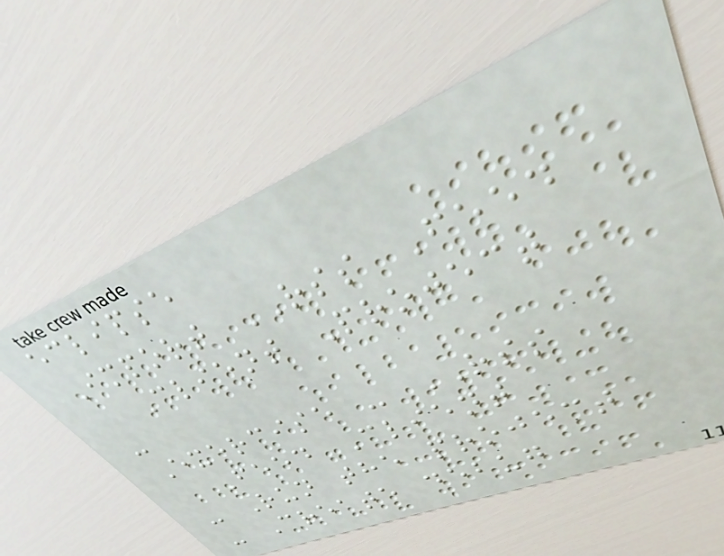eclipse
Import RSS Feed
Client Project
-
Exercise - RSS
Feed Client
- Run the project
- Create debug
